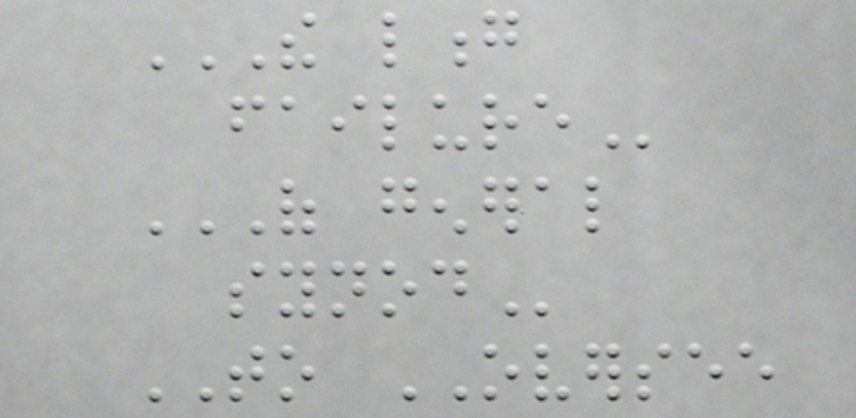THE LONG
FAILURE
OF GENERAL
SYNOD
TO OVERSEE
